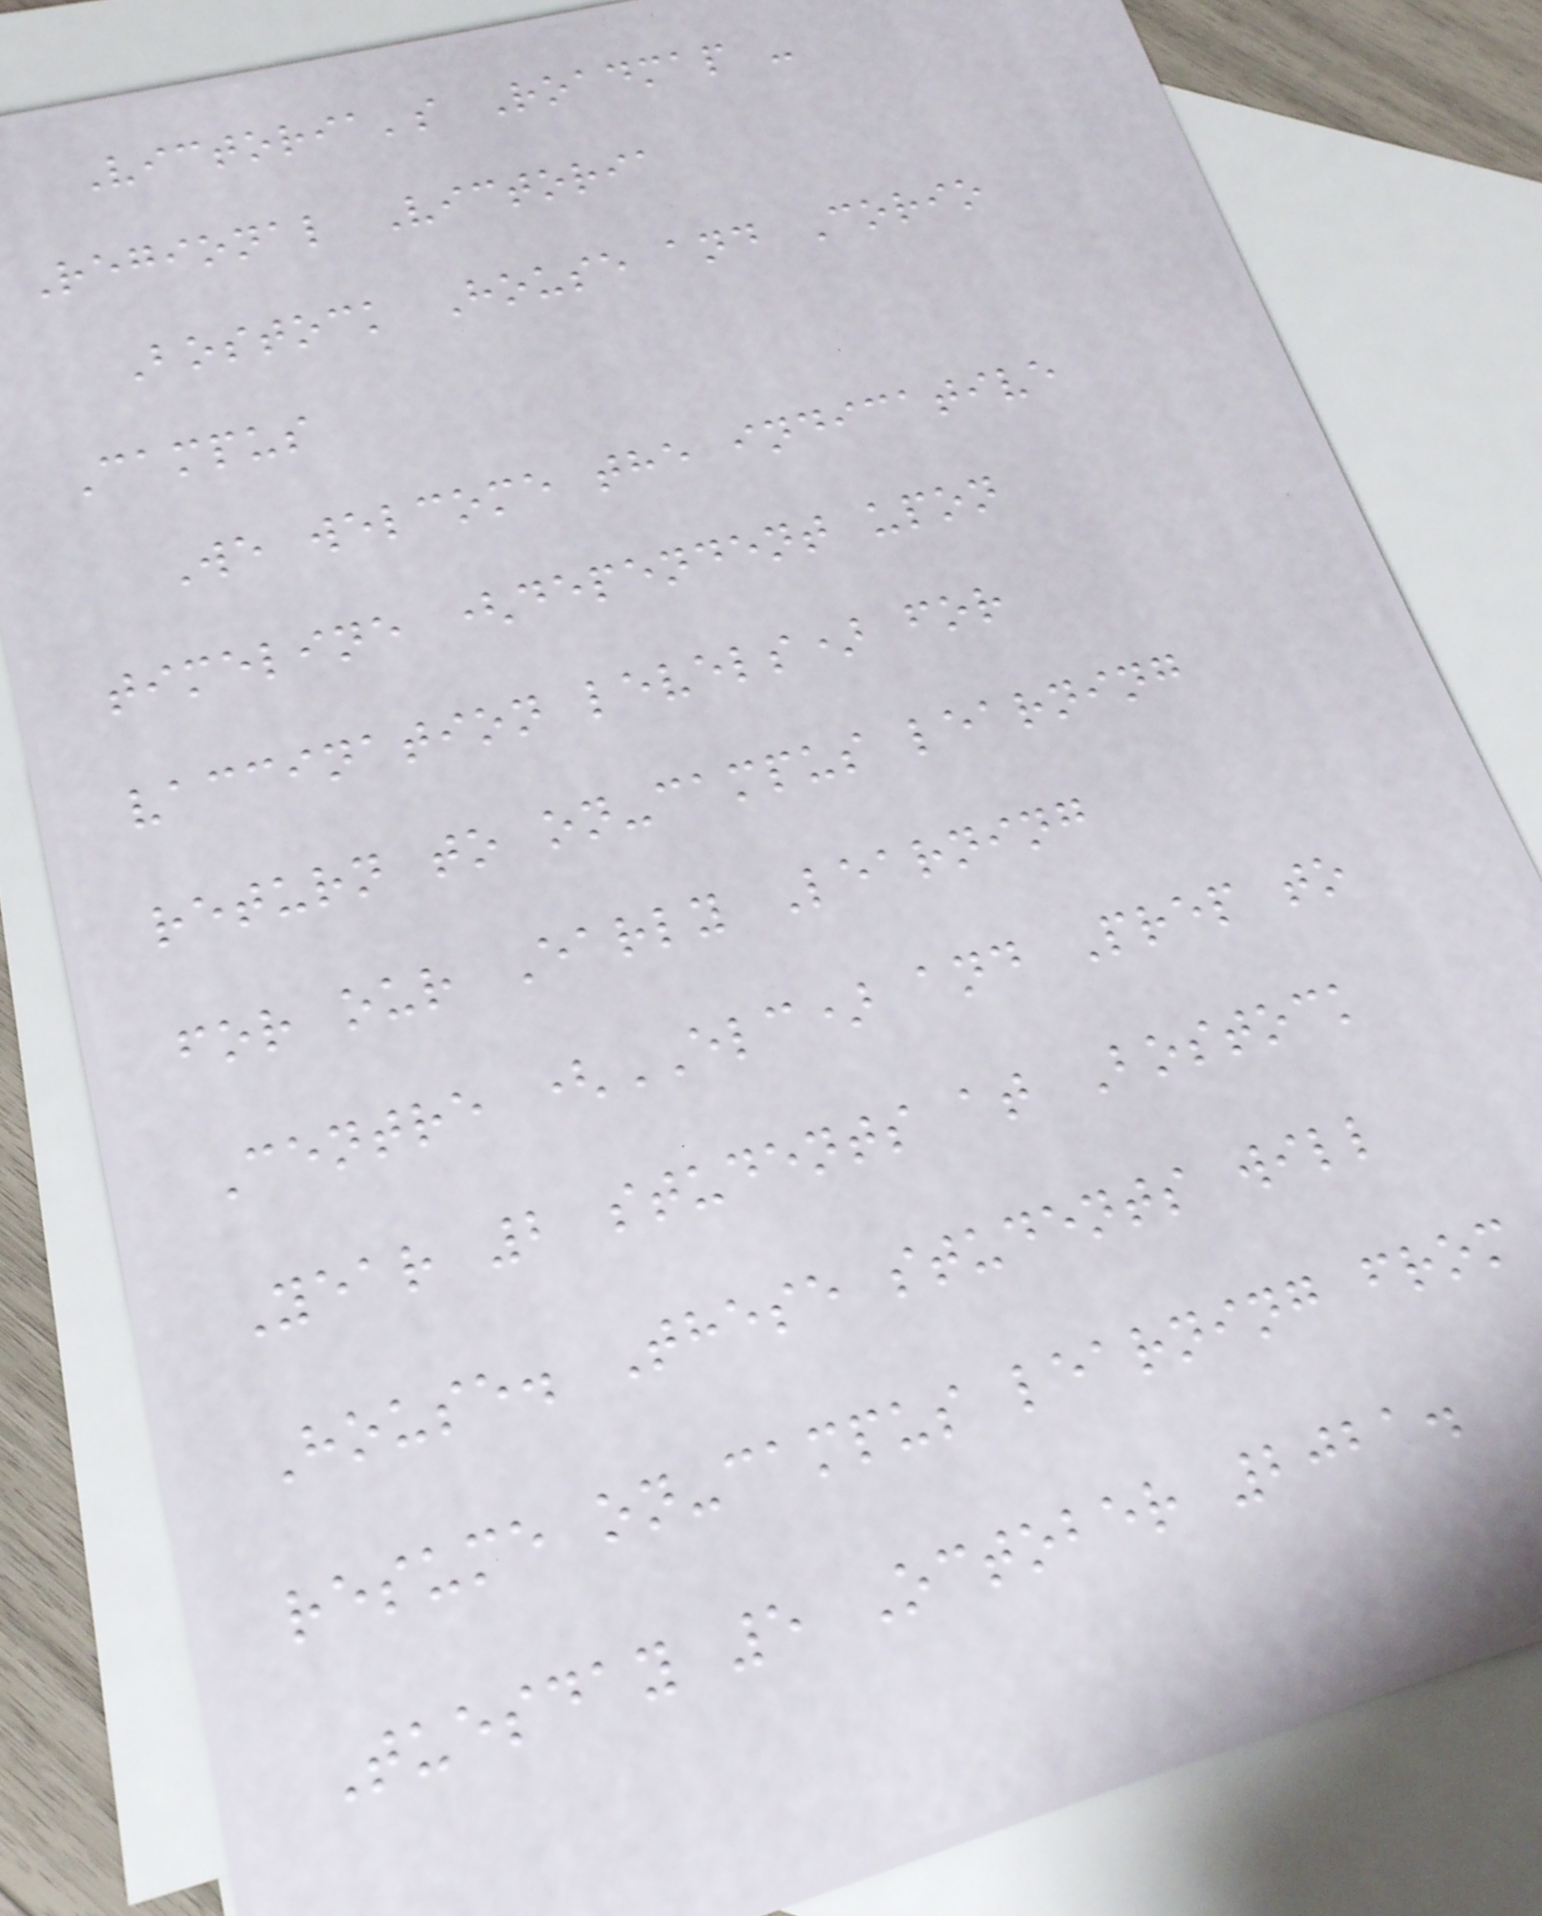Victoria's Roadmap -
Regional Victoria
Bostock House and Corio
Campus
We welcome the indicative
timeline (dependent upon
vaccination levels) for
return to on-campus learning
for our Early Learning
Centre (ELC) and Prep to
Year 2 students at Bostock
House. These students will
resume on-campus learning from
Tuesday 5 October 2021.
